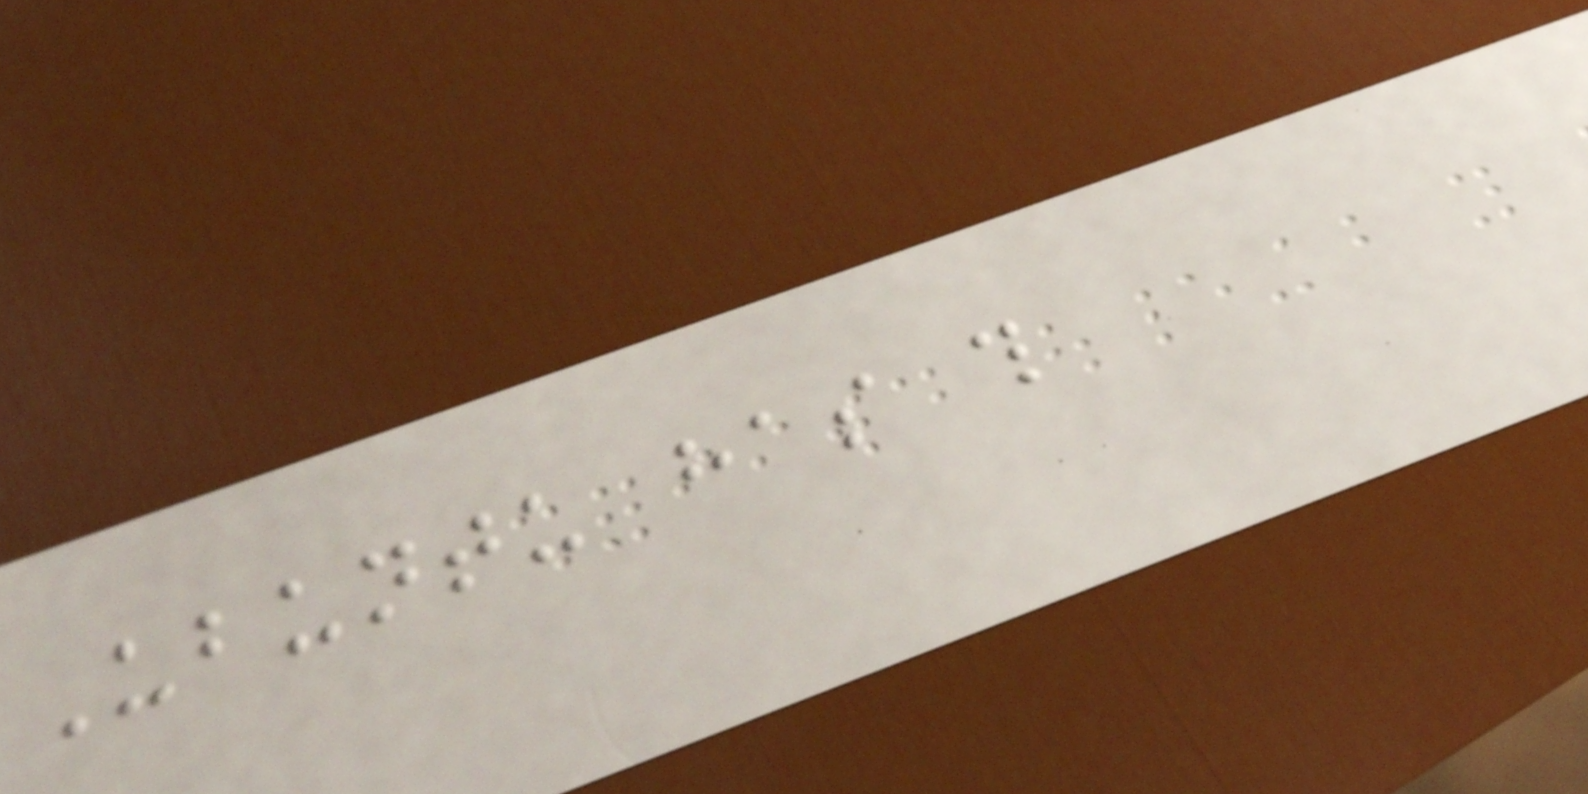Ubuntu has this
